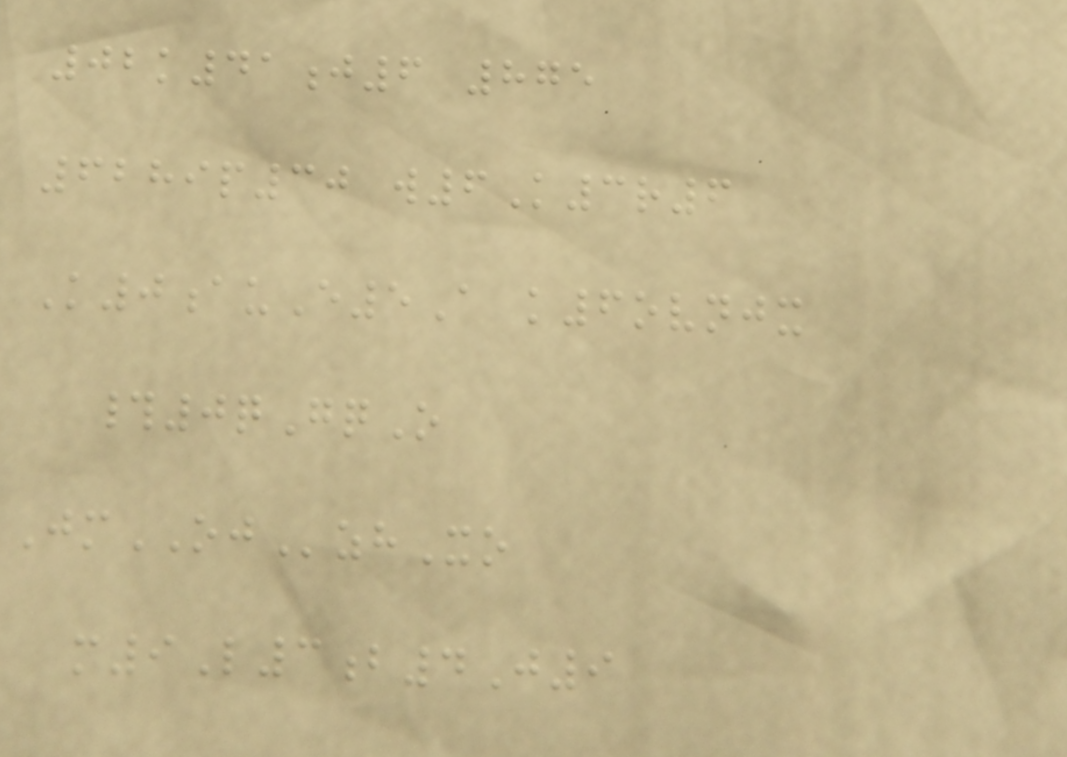02k41j6 875
6289p30 w6K3r6
K0auE5A k6ovnjx
#0qGqO
JmOJzhXo
m9L3b4J9
